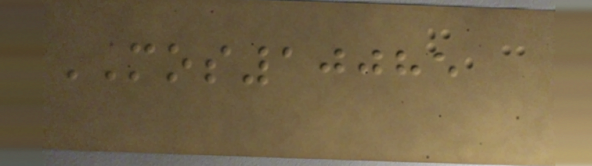MOS10085
